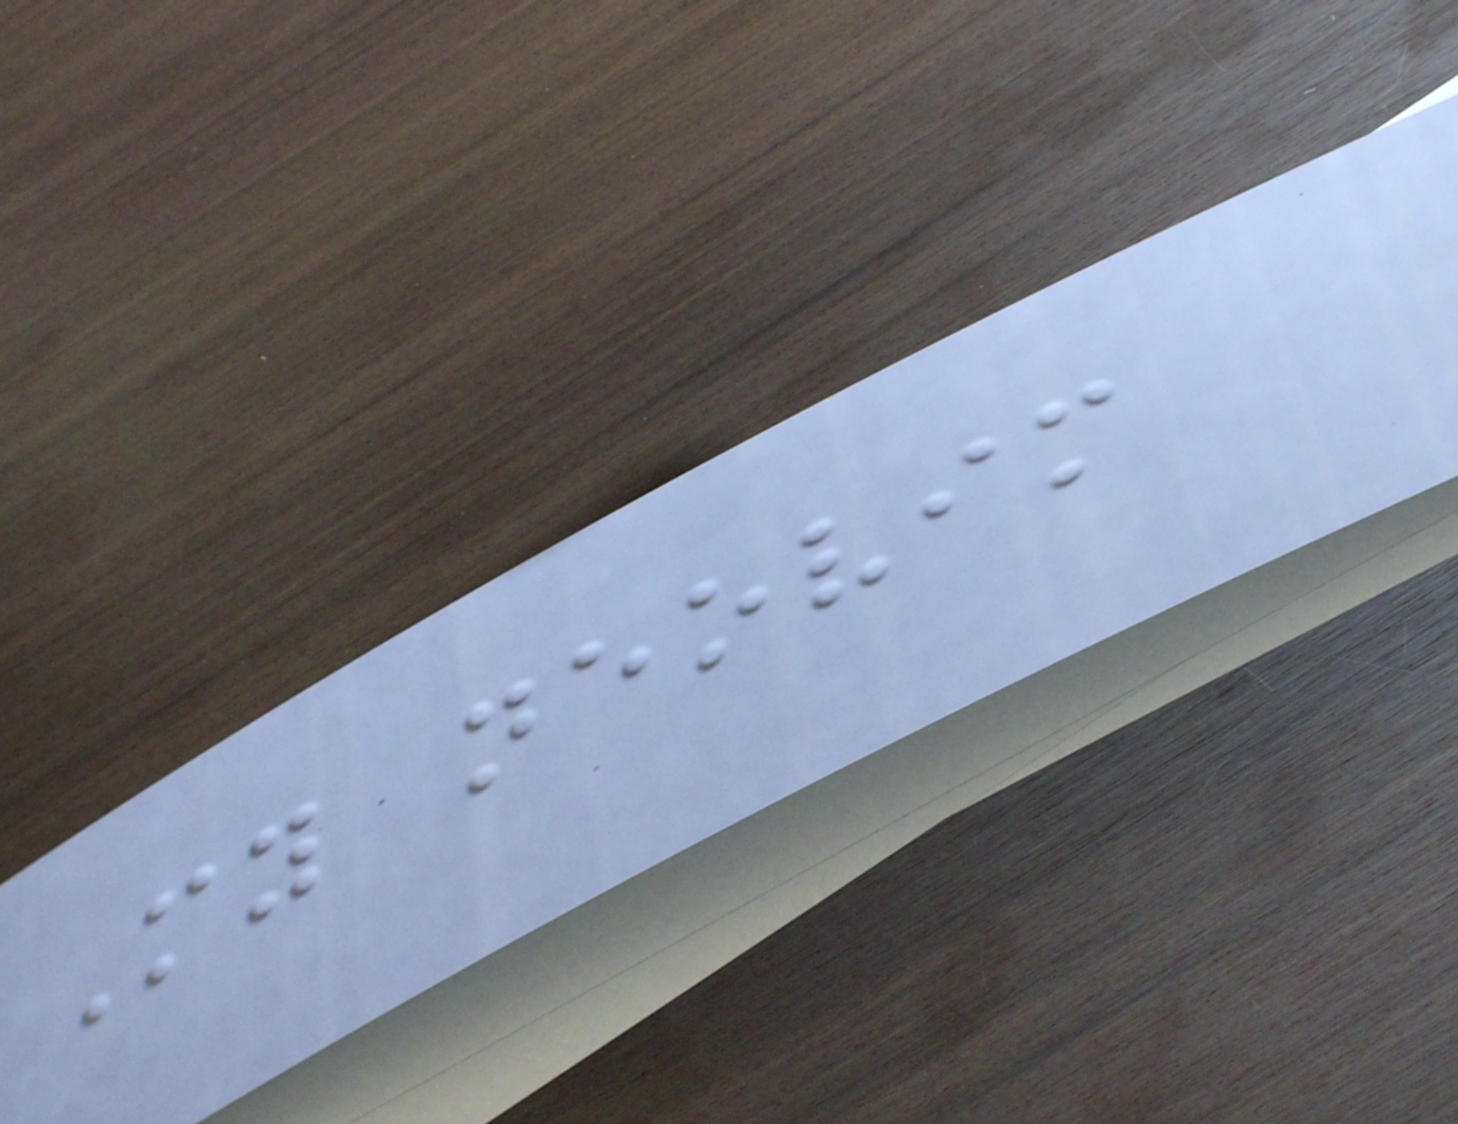My neovim
